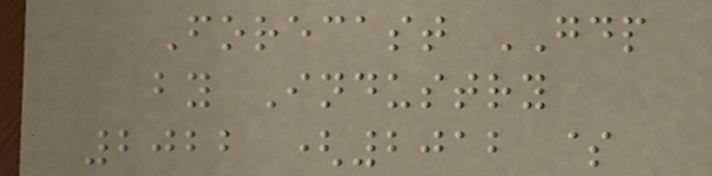Forecast GDP
by Industry
2022 (2012 $
